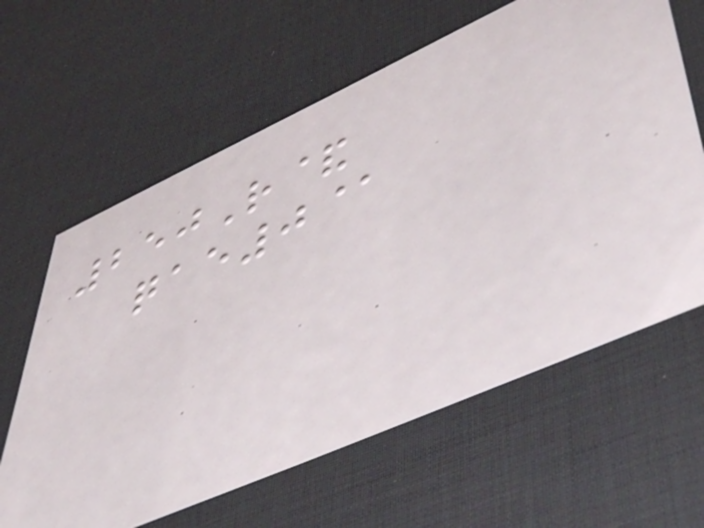250R&
qae0@
